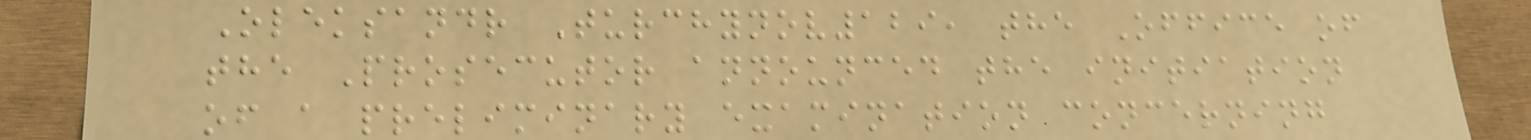Oleksandr Turchynov129, the Office of
the Prosecutor announced the initiation
of a preliminary examination concerning
